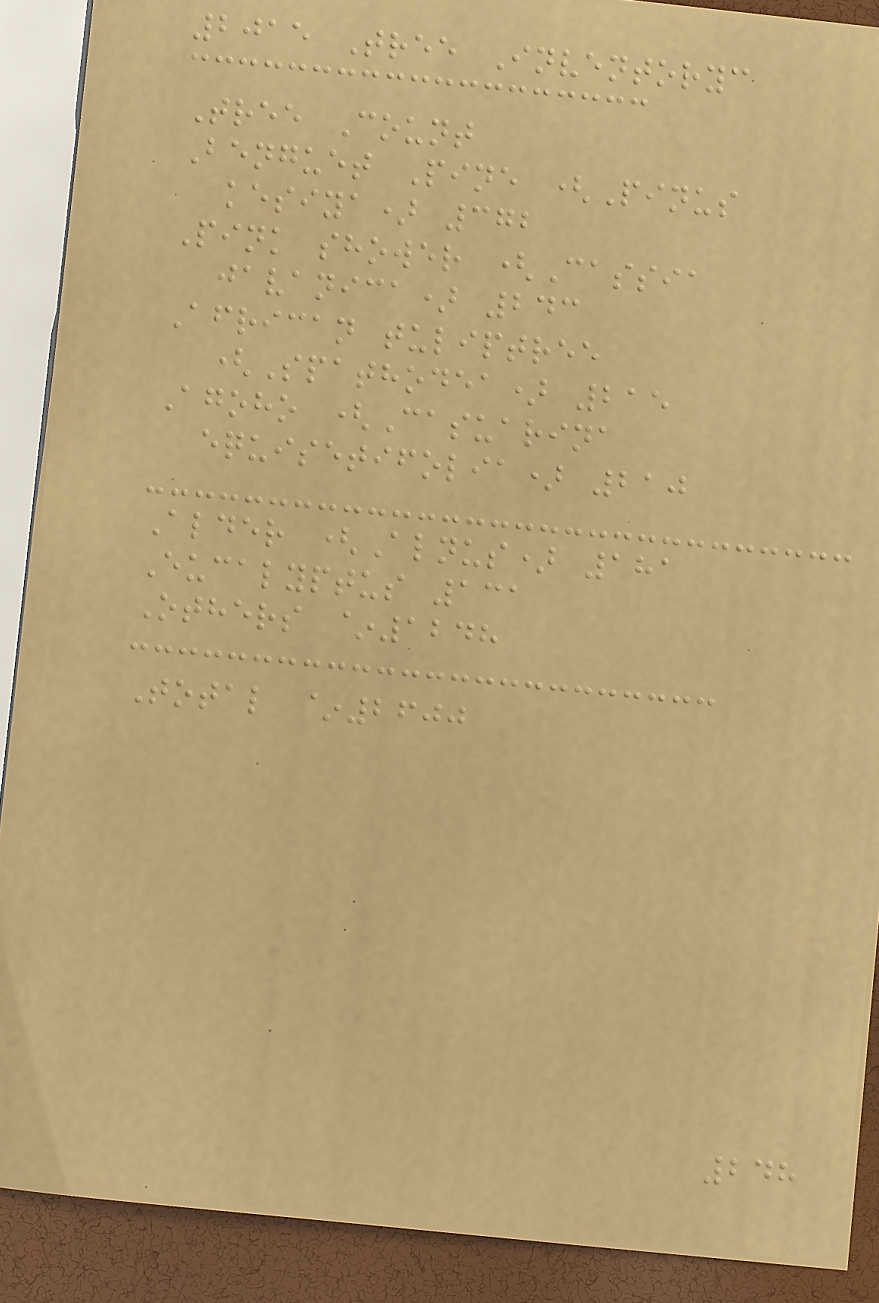2015 Tree Inventoryc
Tree Count
Benguet Pine (Pinus
kesiya) 372
Pink shower (Cassia
javanica) 243
African tuliptree
(Spathodea) 215
Agoho (Casuarina
equisetifolia) 210
Alder (Alnus) 181
Eucalyptus 131
Others ~1248
Total ~2600
248
